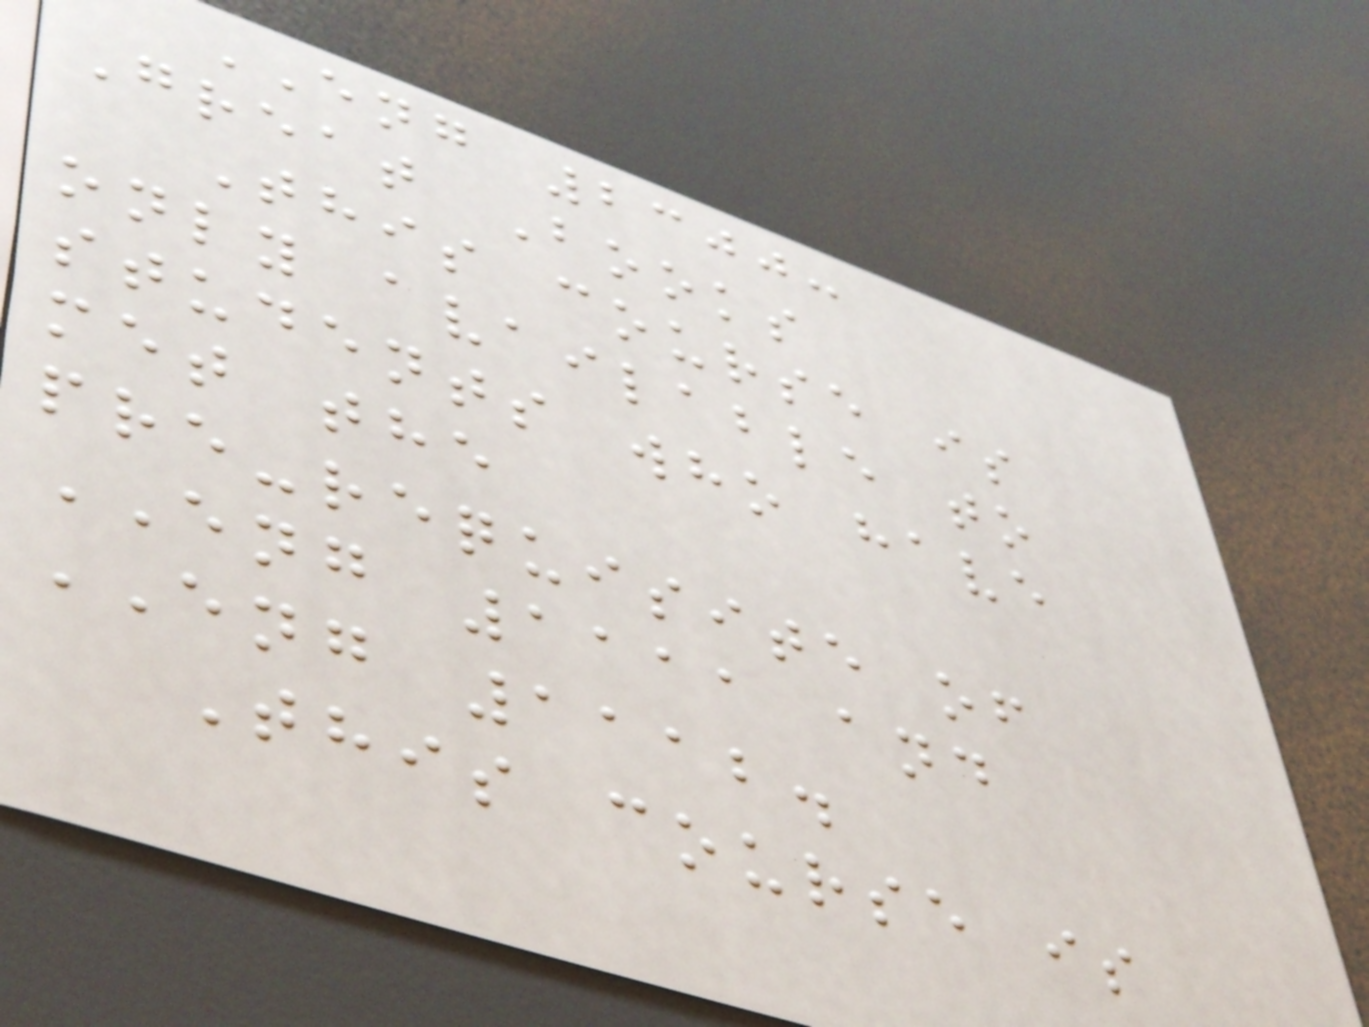ENG 2300:
Great Books
This course is
only available to
students who have
met the
pre-requisite of
ENG 1111 and
ENG 1112.
This course is
